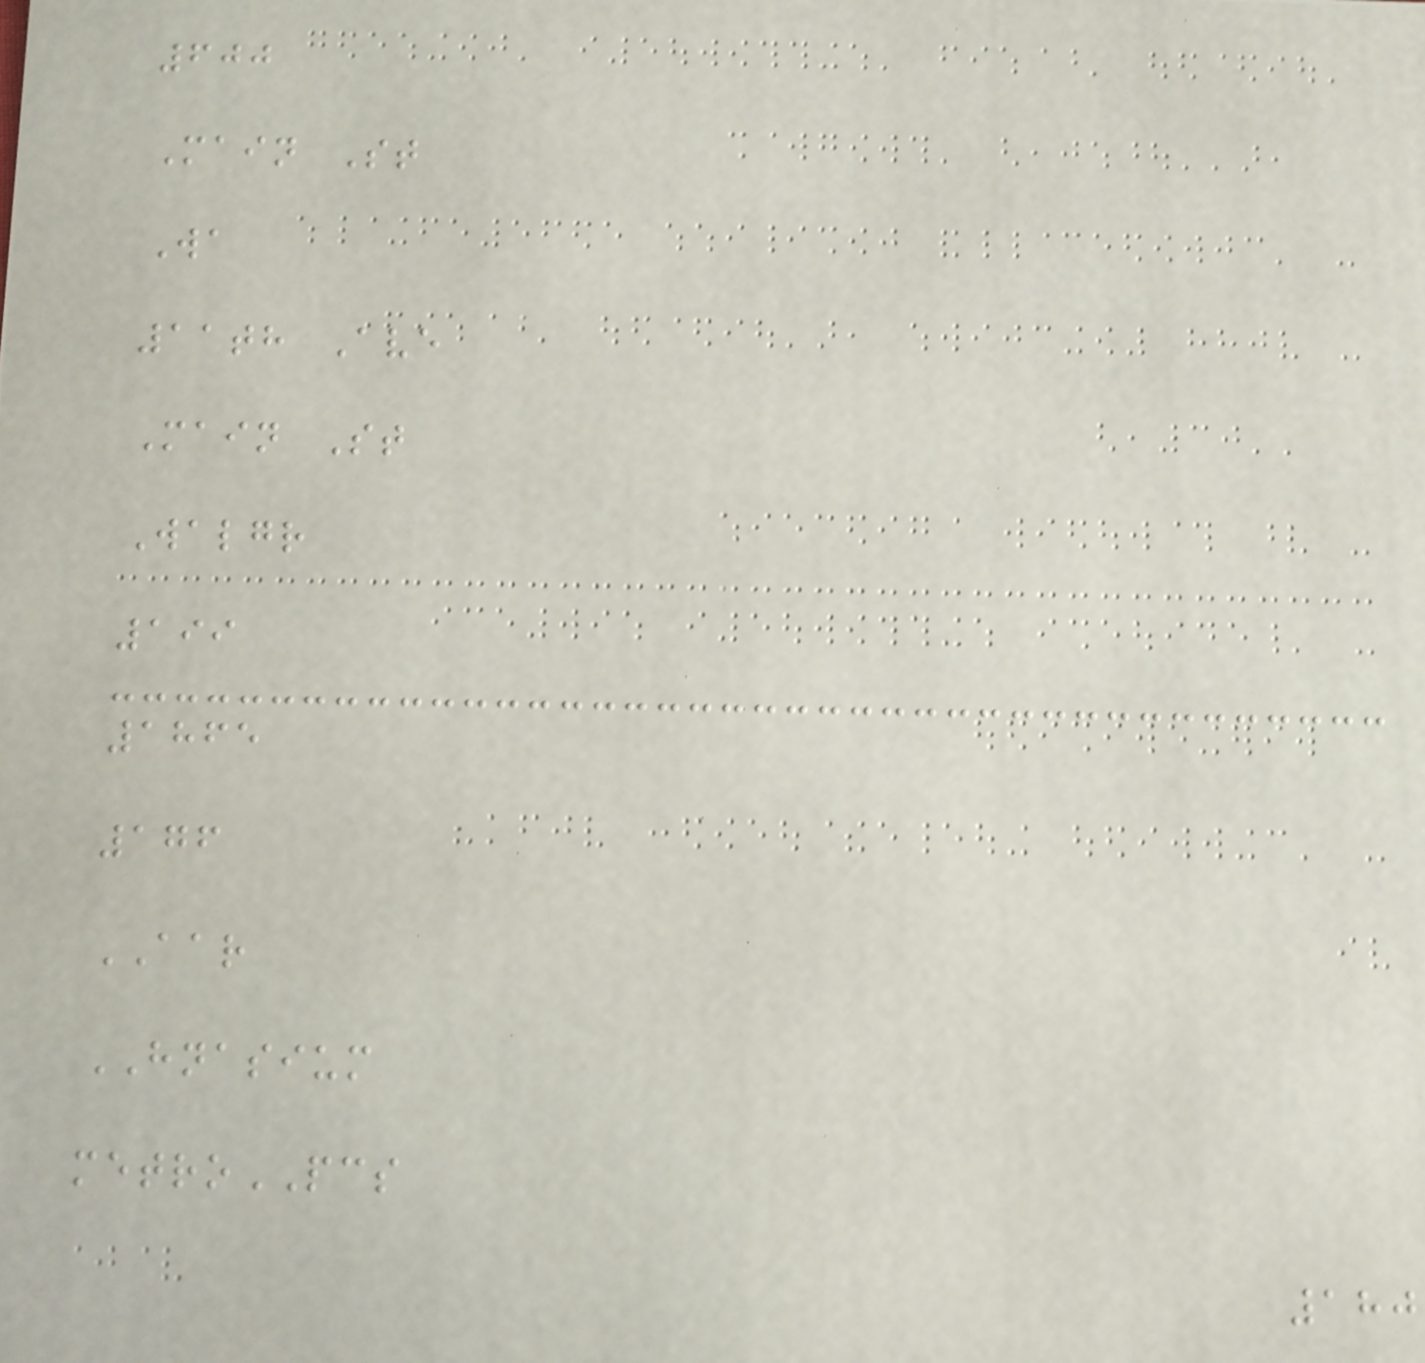600
Main St
Wa
11th Ave
Main St
Walgr
199
1865
176
AAR
HNASIUM
metroPCS
180
